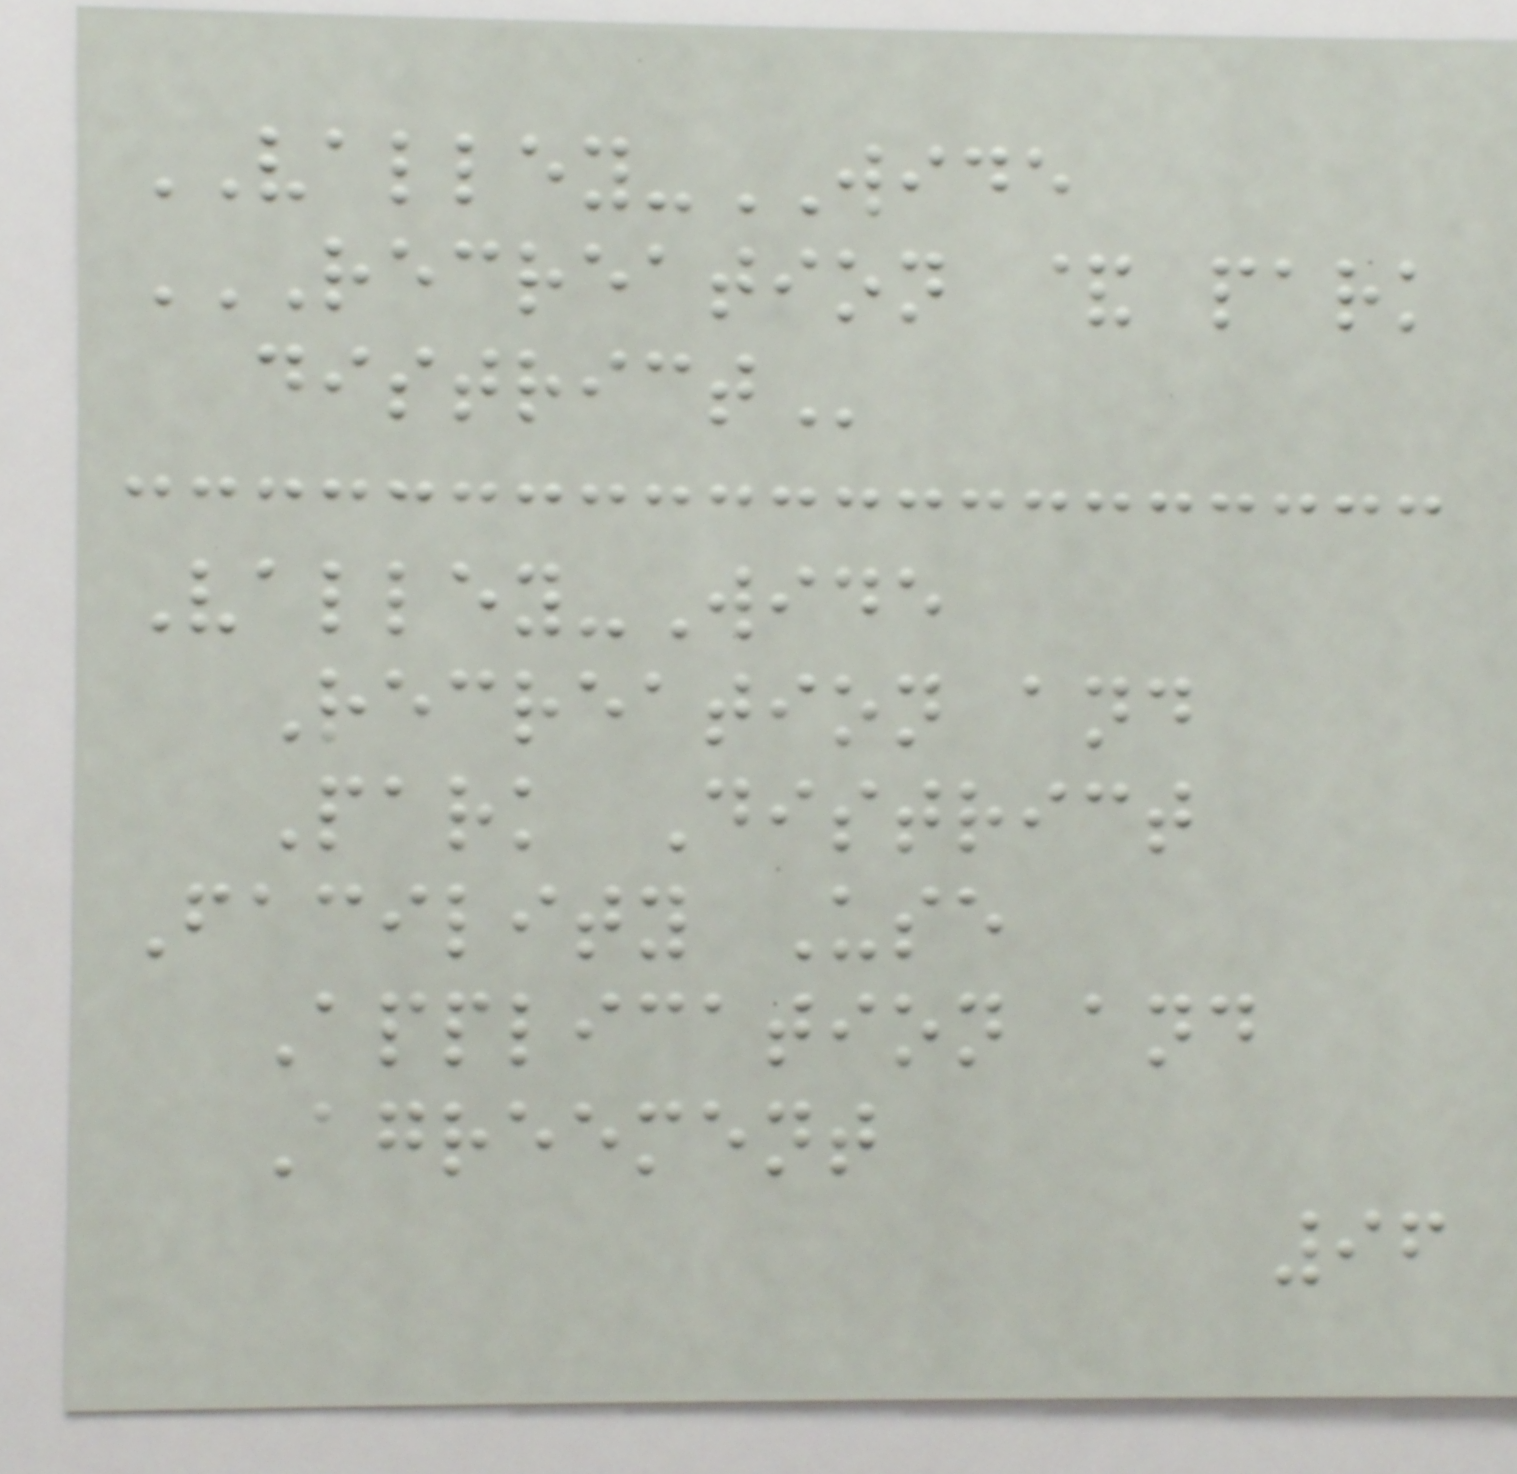VALLEY-WIDE
RECREATION & PARK
DISTRICT
Valley-Wide
Recreation and
Park District
Facility Use
Application and
Agreement
96
